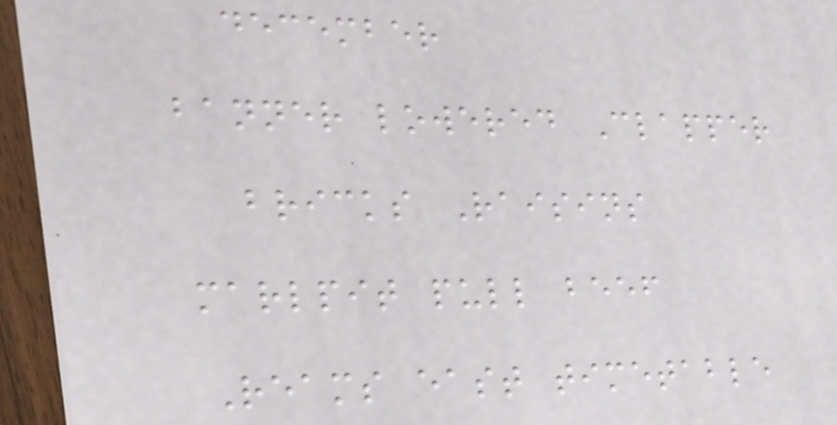december
banner lowered Clapper
bricks Raisins
marlpit pull beef
Reams east timetable
